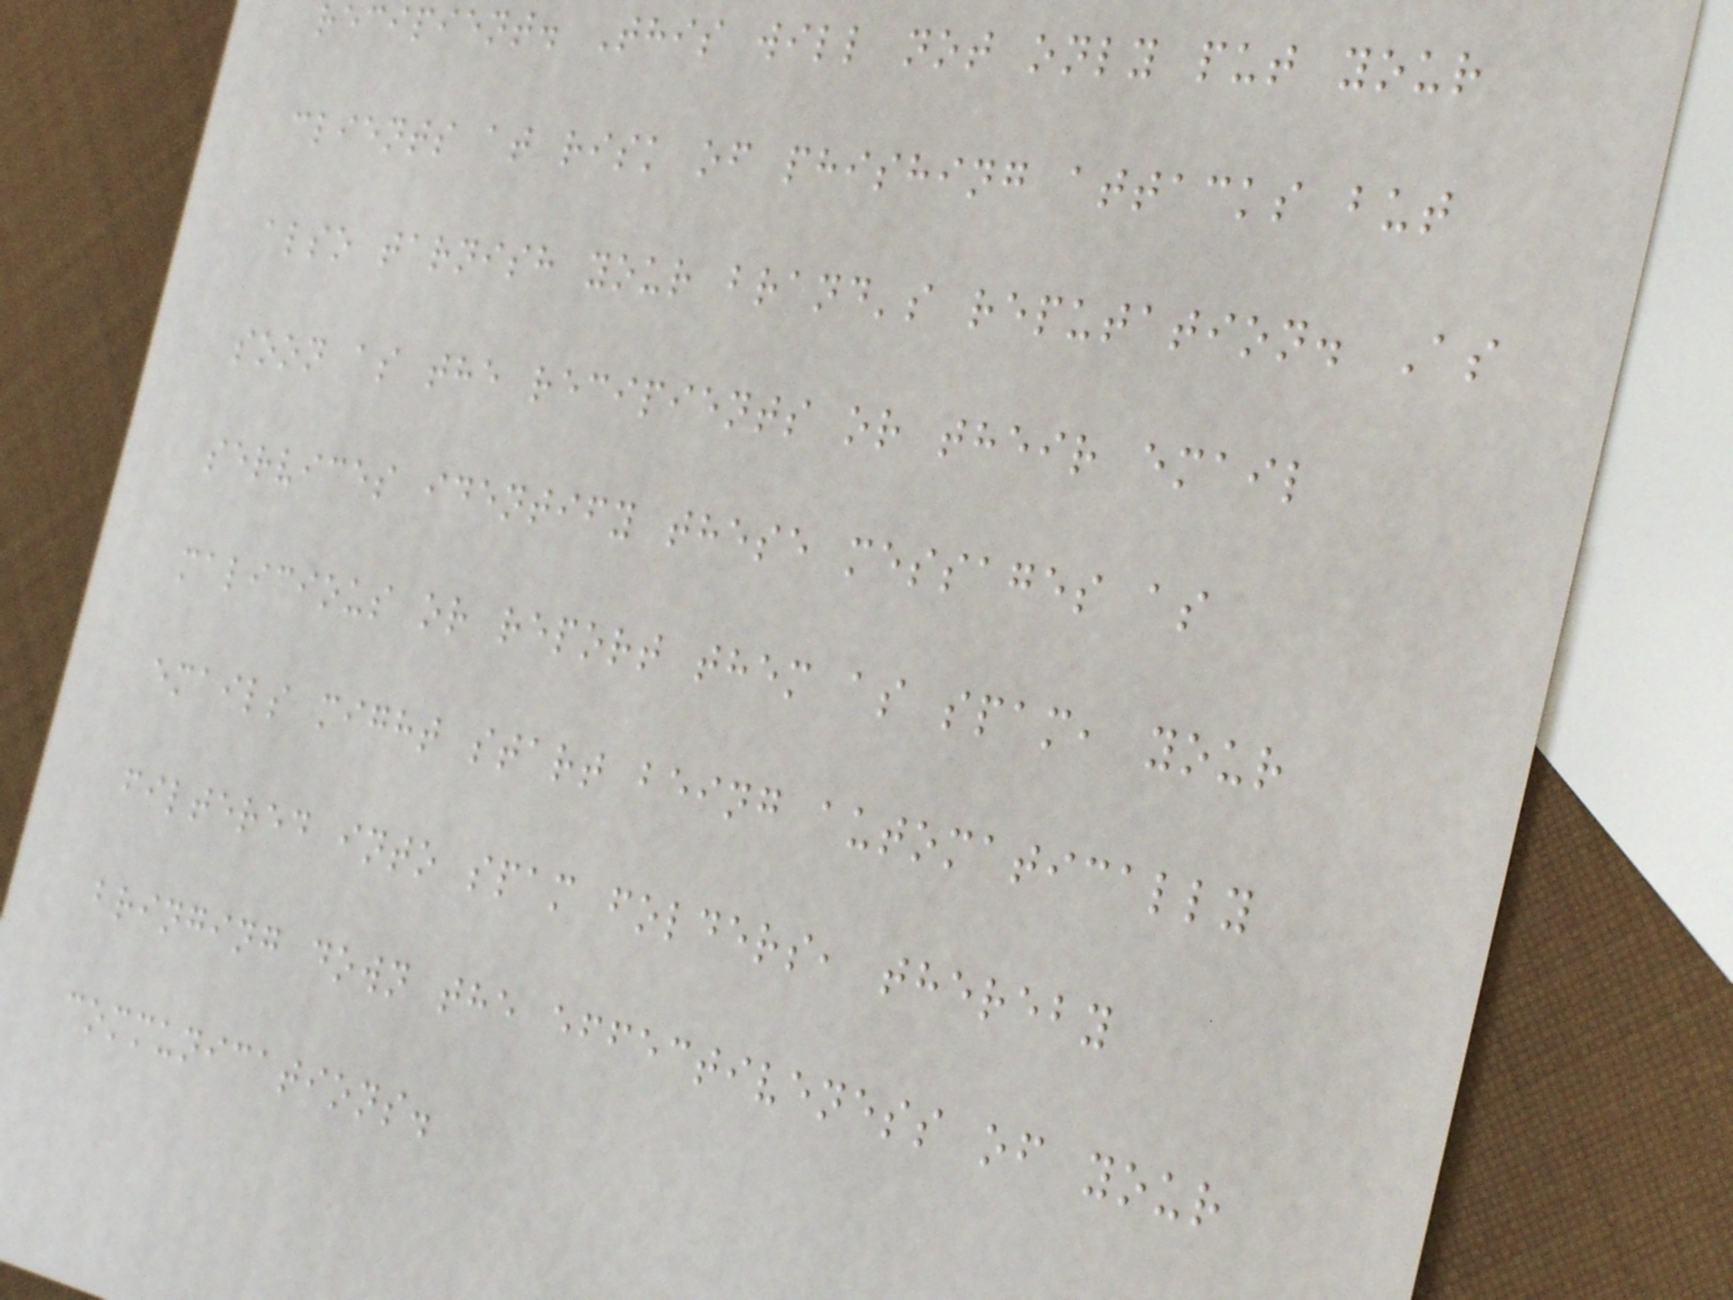recipient. This will not only put your
clients at risk of phishing attacks but
also tarnish your brand's reputation. As
soon as the recipients or their email
services identify these messages as
malicious or report them as spam, your
emails might start being automatically
filtered into spam folders, thereby
bringing down the effectiveness of your
communications.
